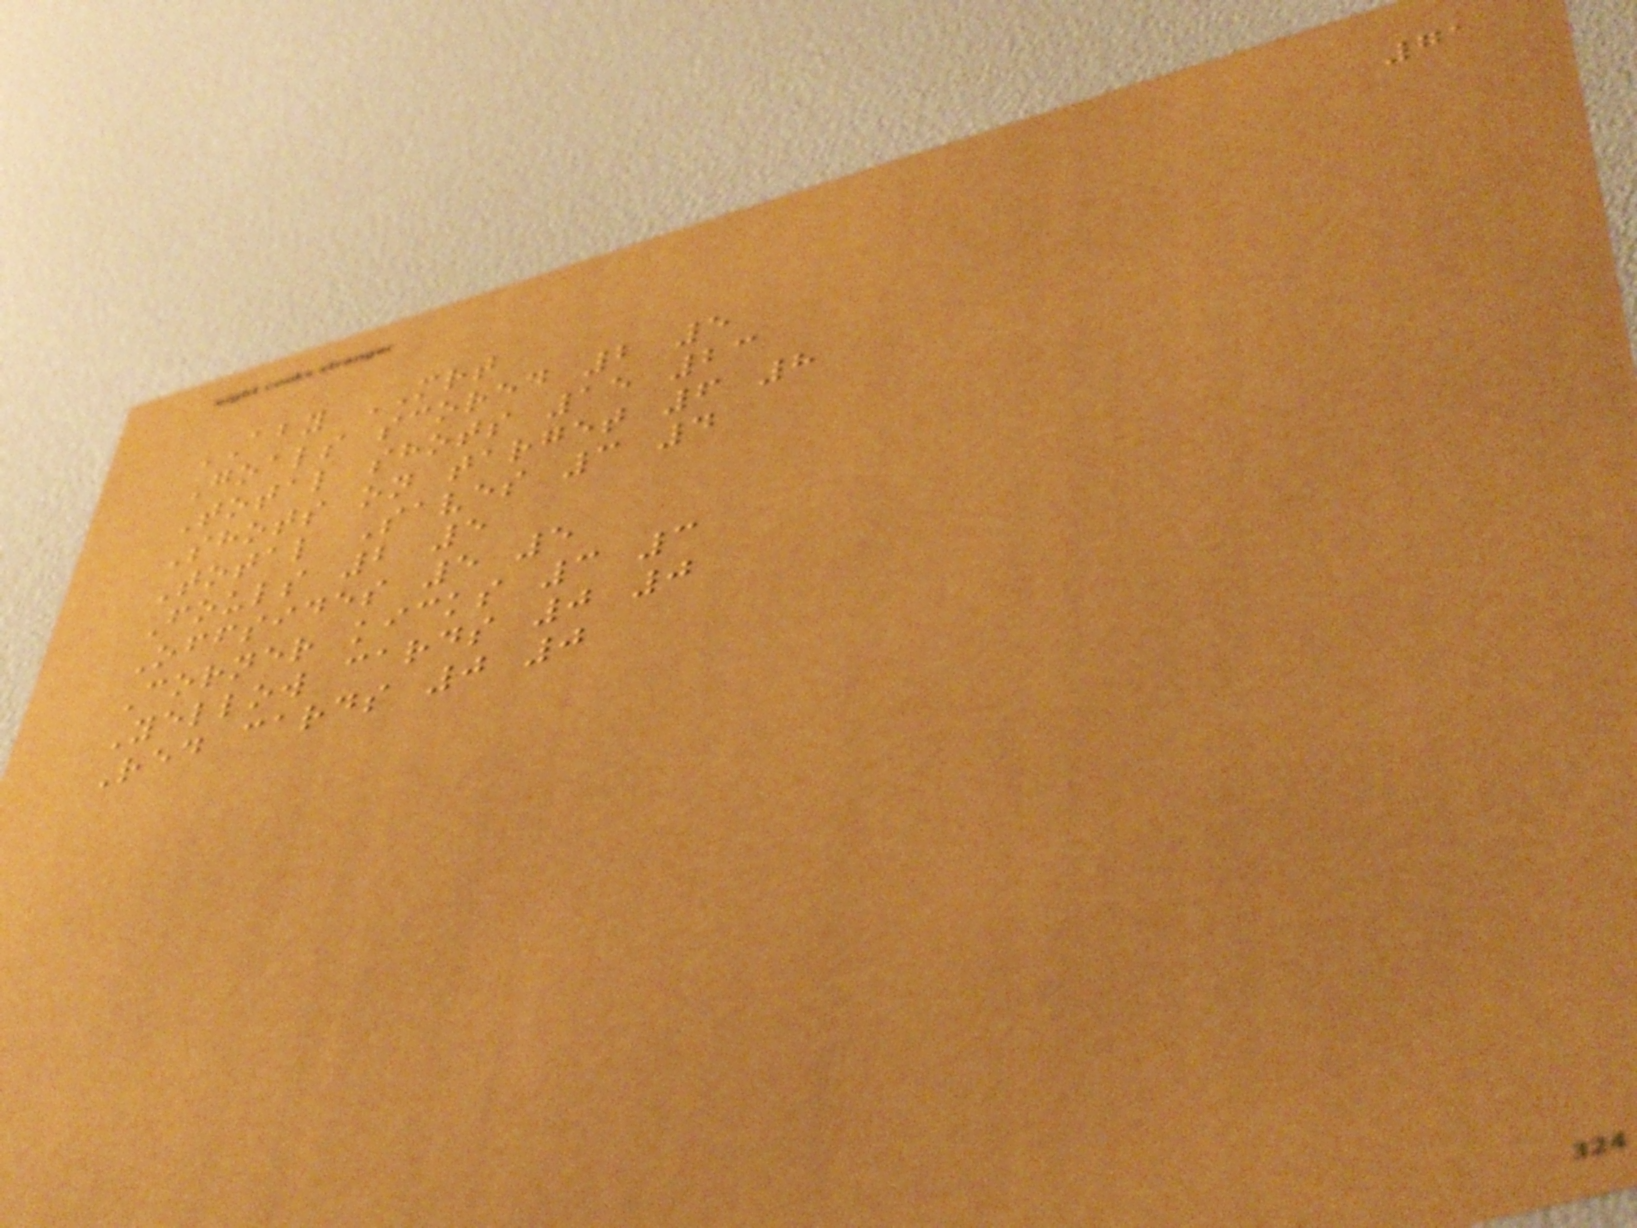71
ABY MRT
Goals scored 2 5
Total shots 15 23
Shots on target 6 8
Total Saves 3 4
Fouls 2 5
Offsides 5 5
Corner kicks 3 3
Yellow cards 0 0
Red cards 0 0
